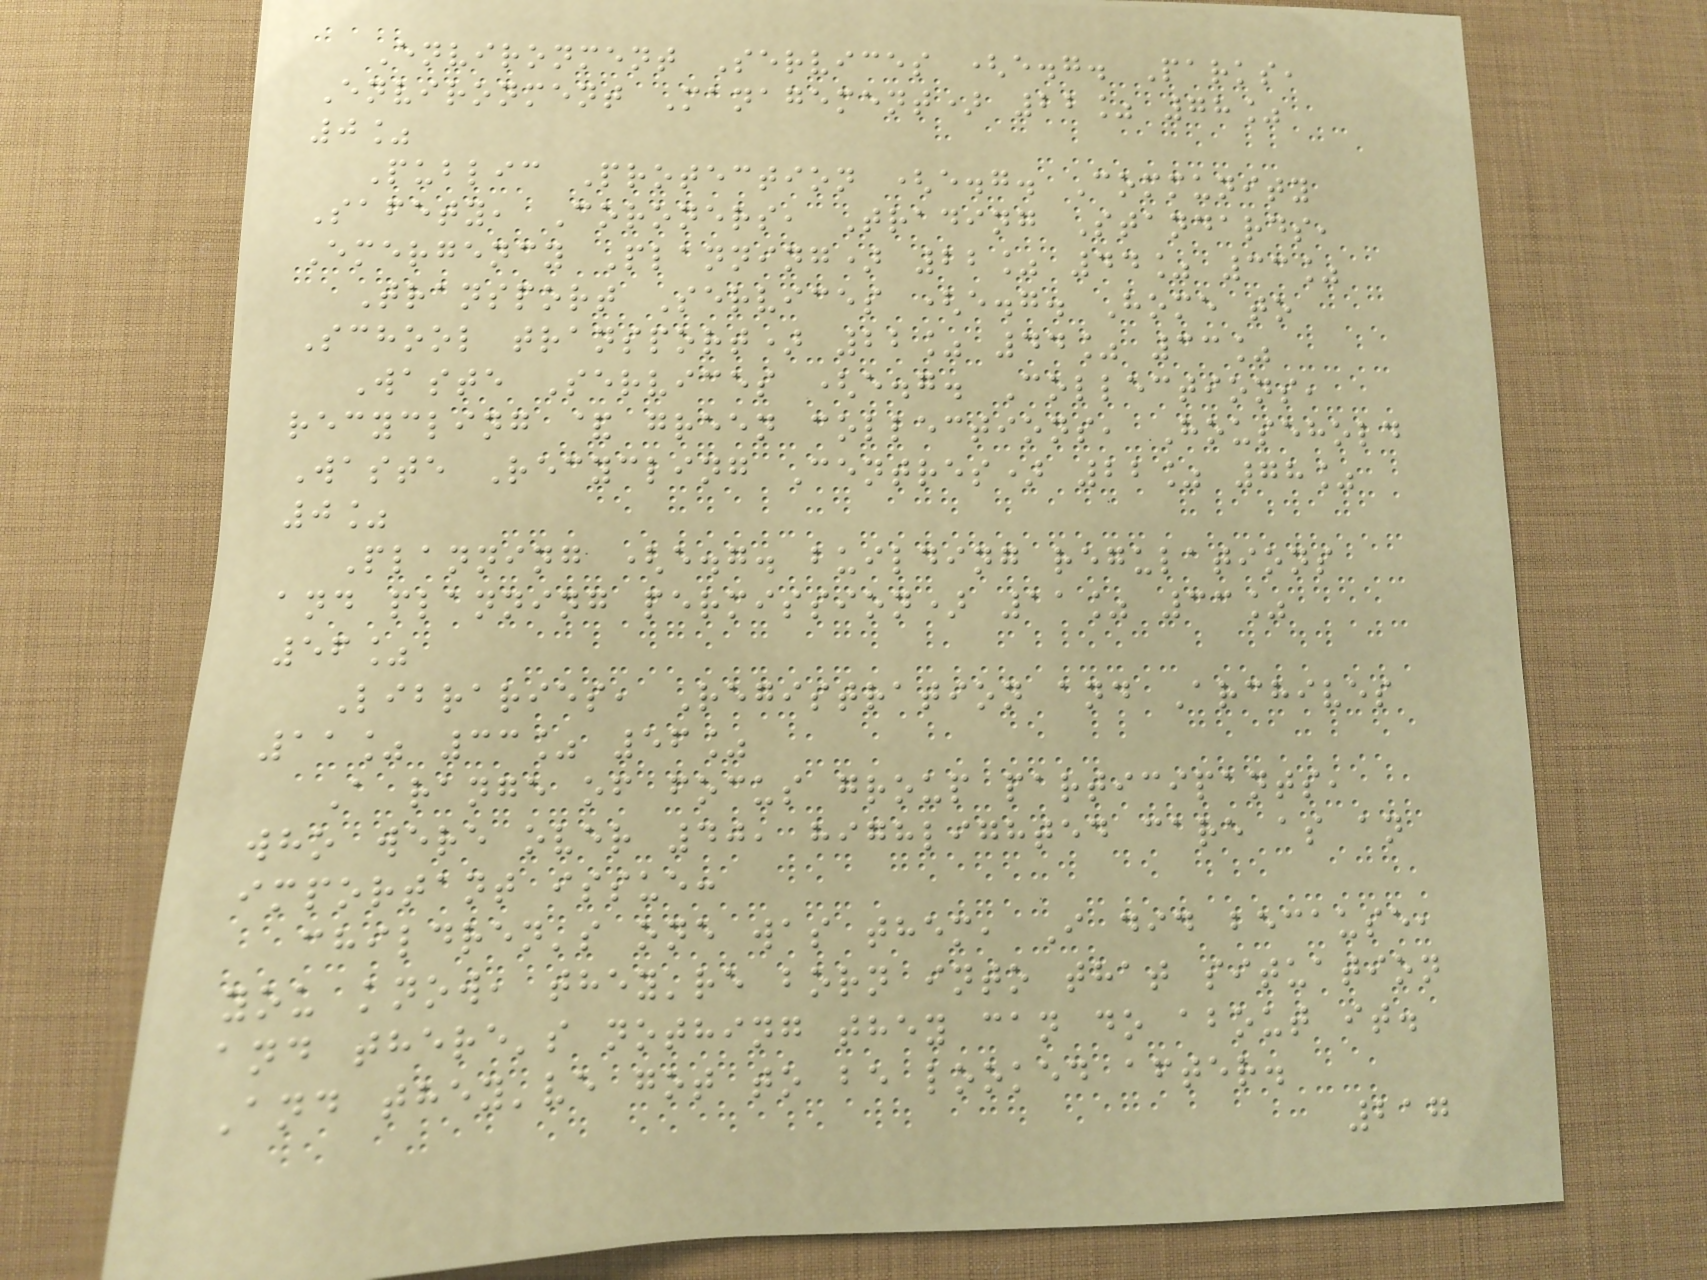Environment Services (e.g. Parks,
Environment Management) 22% 78%
0%
Public Protection (e.g. Community
Safety, Coroners, Trading Standards,
Emergency Planning) 22% 44% 33%
Transport Services (e.g. Home to
School transport) 22% 44% 33%
Waste Services (e.g. Collections,
recycling & green collections, Household
Waste Recycling Centres) 22% 78%
0%
Planning (e.g. building regulations
and planning permission) 11% 33%
56%
Libraries, Registration and Archives
11% 33% 56%
A range of focus group participants,
who were over 40, highlighted care as an
important issue:
children's one was them, I did because,
you know, they're born into that situation
and there's nothing they can do about it.
And they've got to be looked after.
217
